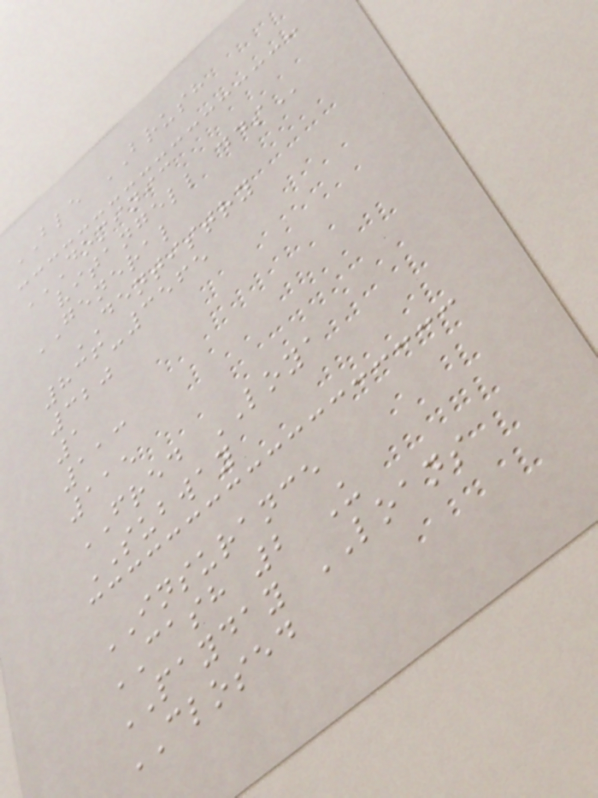BLE BRUSH
DOMINIC
VITANGELL DDS
GENERAL
DENTISTRY
836-3565
320
1
113
115
FRED LOYA
SUBWAY
INSURANCE
CASH 2 U
PAYDAY LOANS
CLOSED
